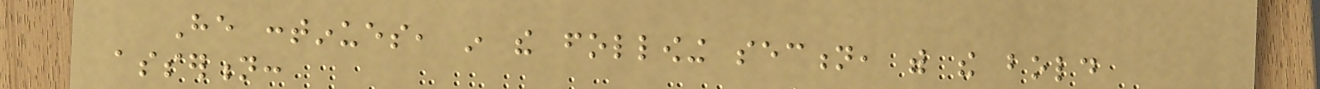He continues, in the following section, with the bold
assertion:
